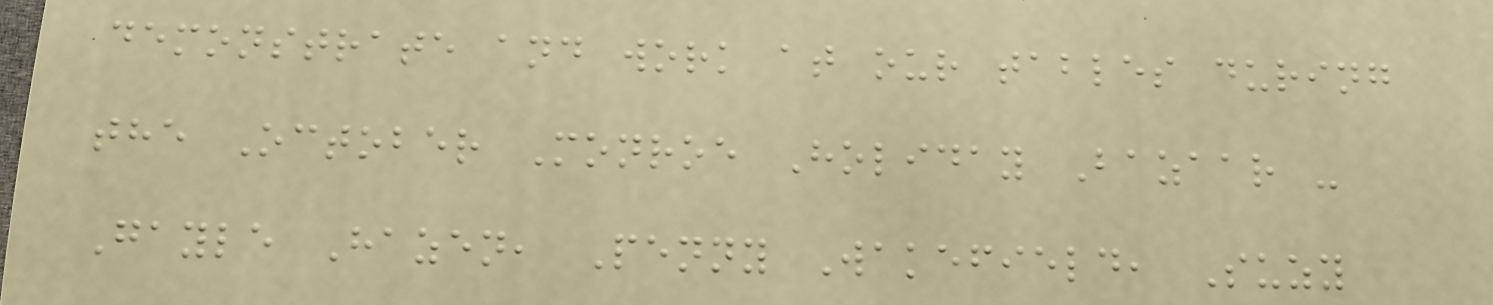demonstrate and work at our tables during
the October Monroe Holiday Bazaar -
Gayle Hazen, Penny Wakefield, Suzy
